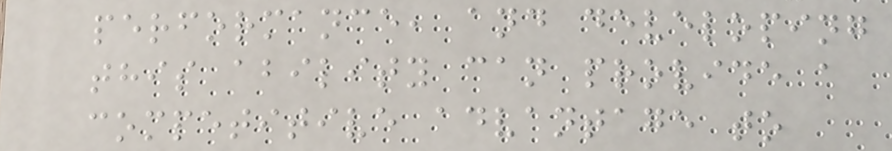performance, and developing
this ability can provide a
competitive advantage to
